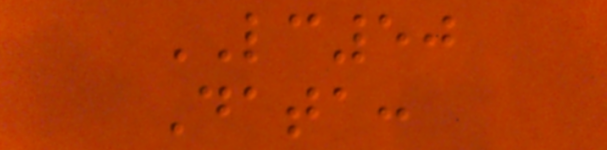LC50
Data:
